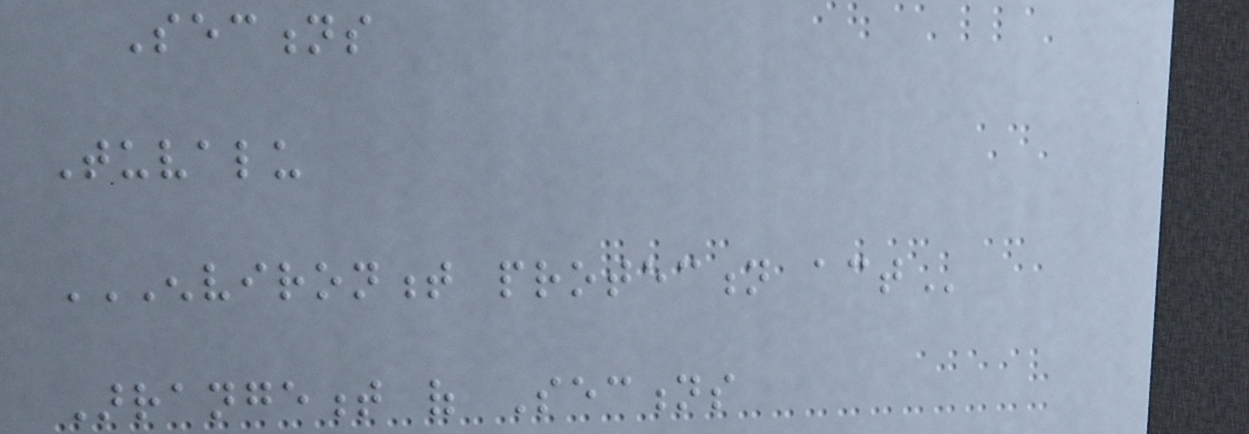Sections
Tuvalu
ENVIRONMENT PROTECTION ACT
Arrangement of Sections
